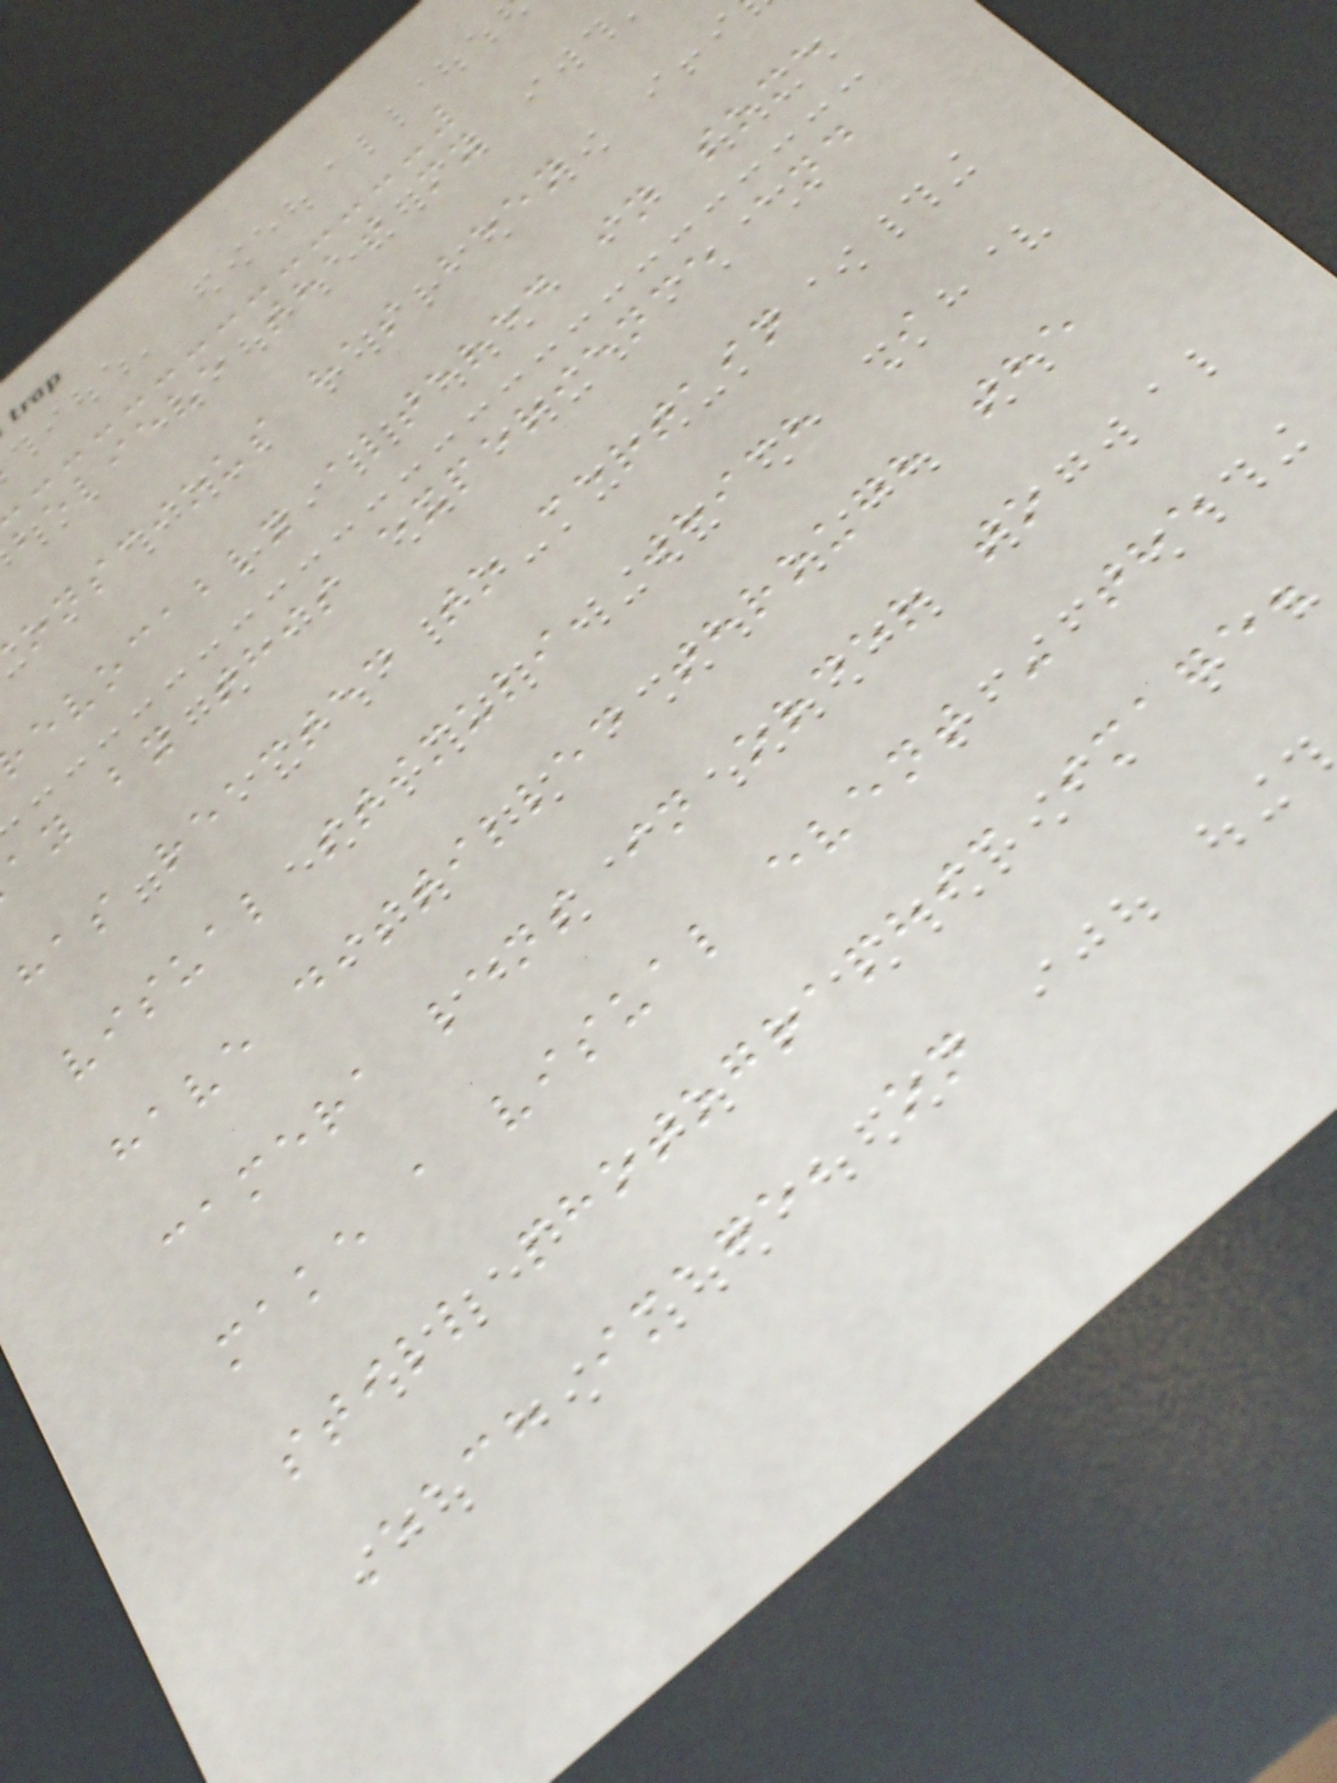believe that my
onscious has been
evocably altered in some
ay by this experience and
has reacted to certain
visual stimuli, which I
have distilled through the
camera lens in order to
make a visual event - the
still photographic image.
Each image, on
